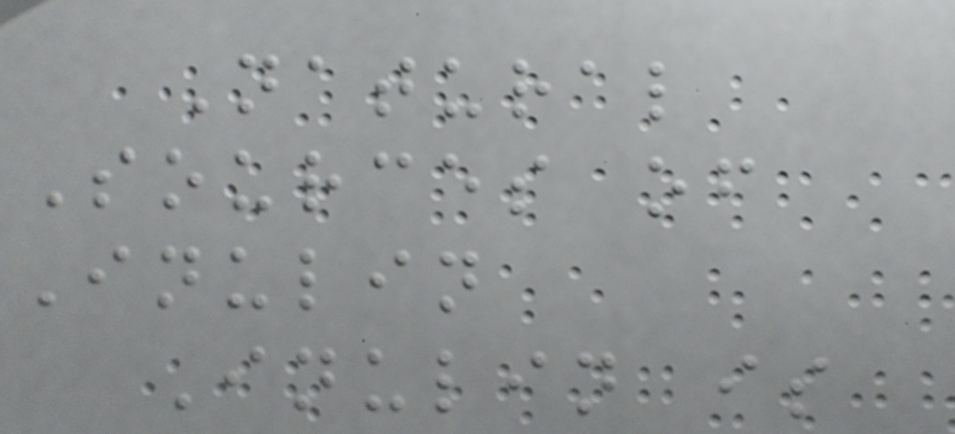Natural
Sources of
Inulin
Inulin is
